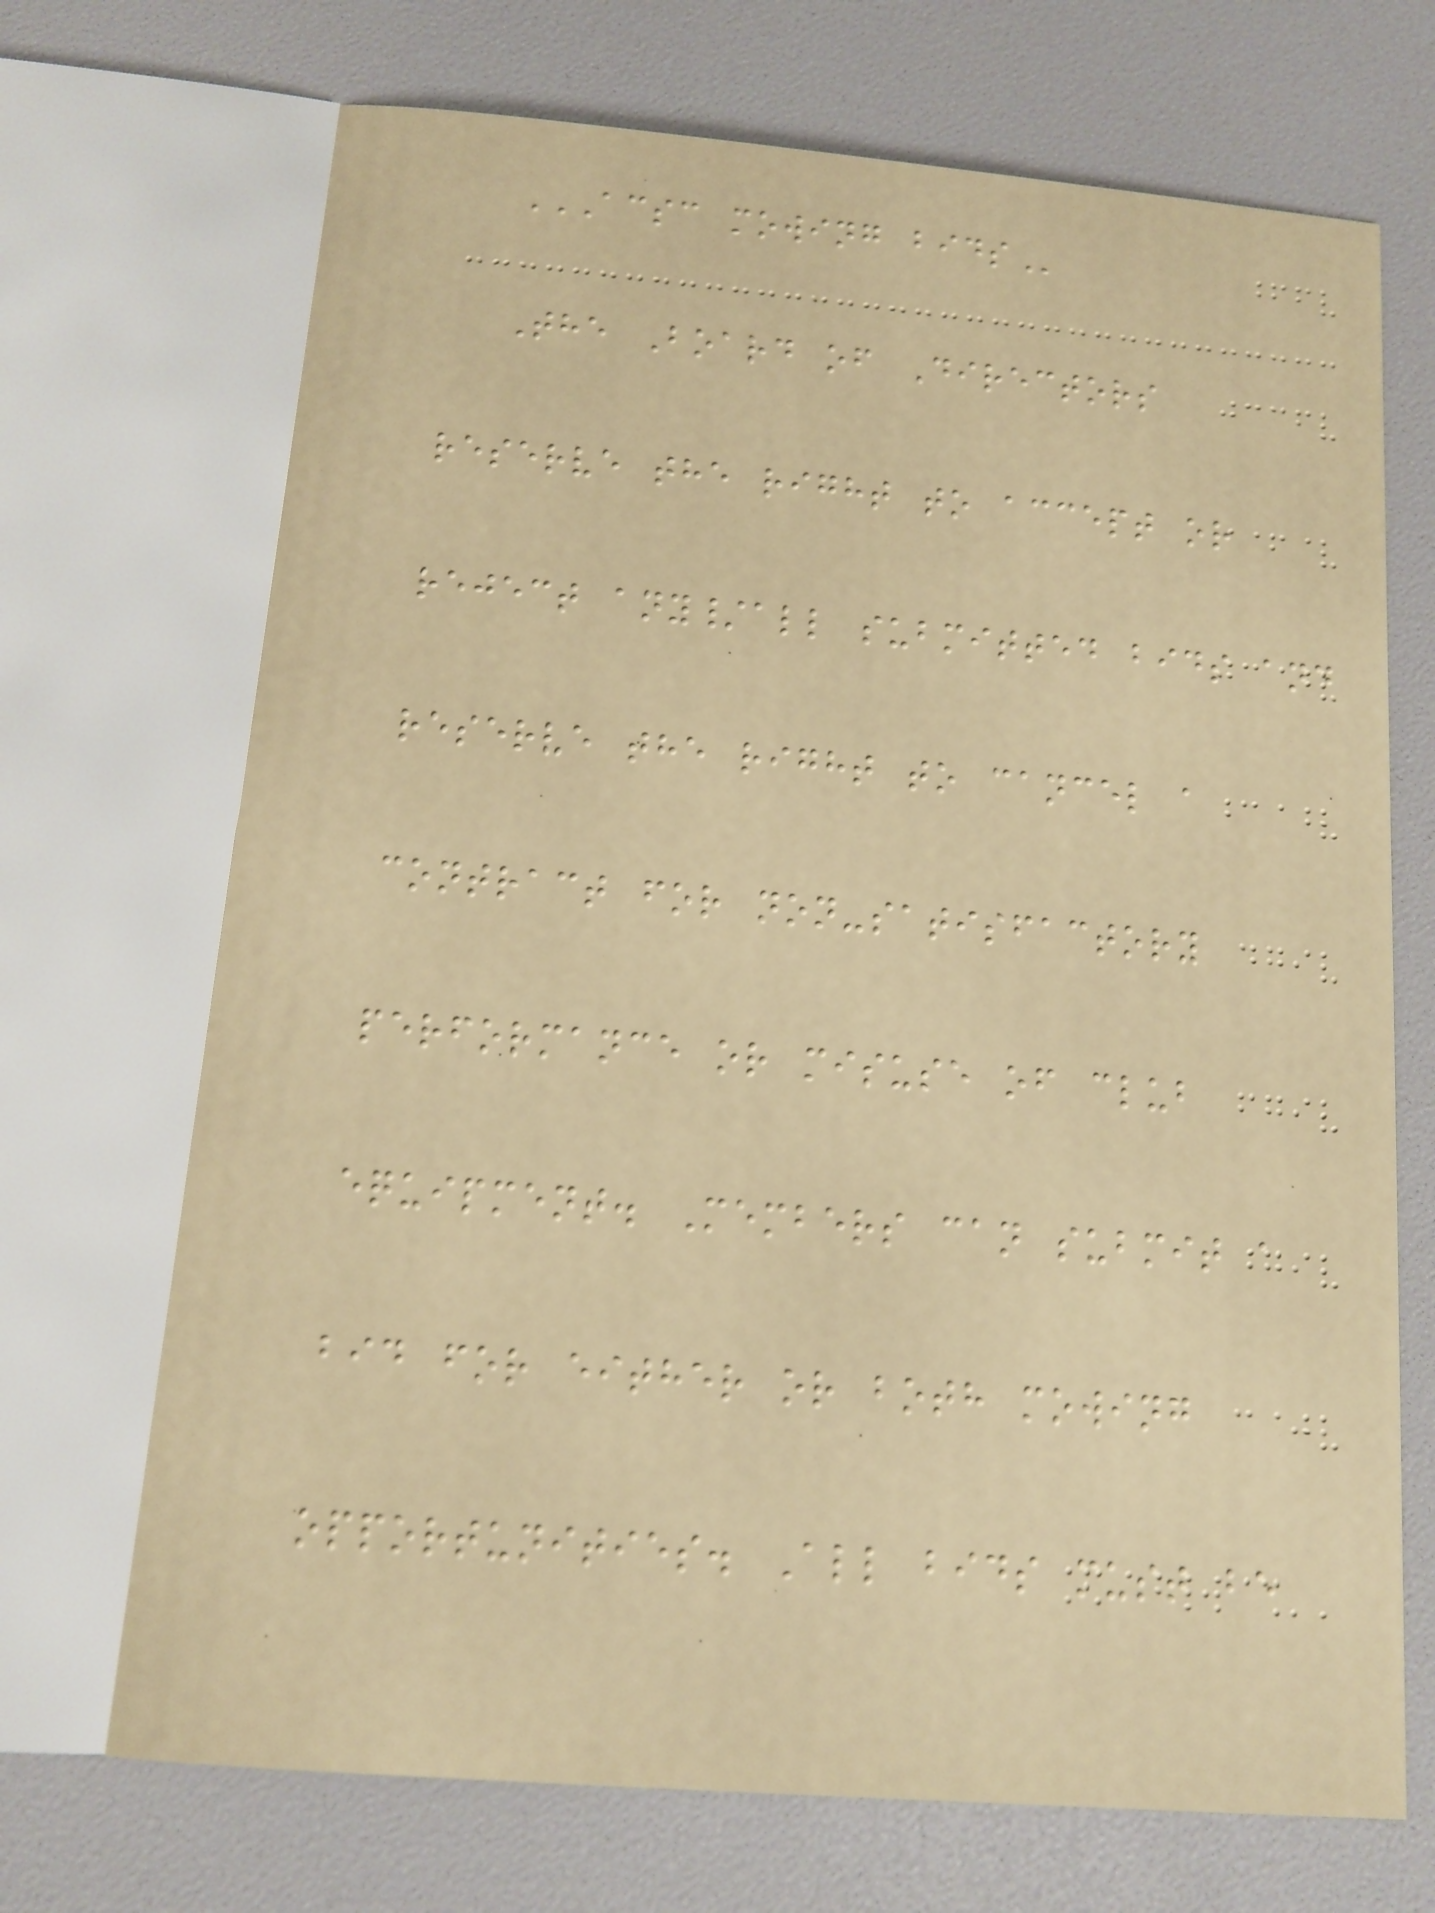ACSC MOWING BIDS
The Board of Directors
reserve the right to accept or
reject any/all submitted bids and
reserve the right to cancel a
contract for non-satisfactory
performance or misuse of club
equipment. Members can submit a
bid for either or both mowing
opportunities. All bids must be
